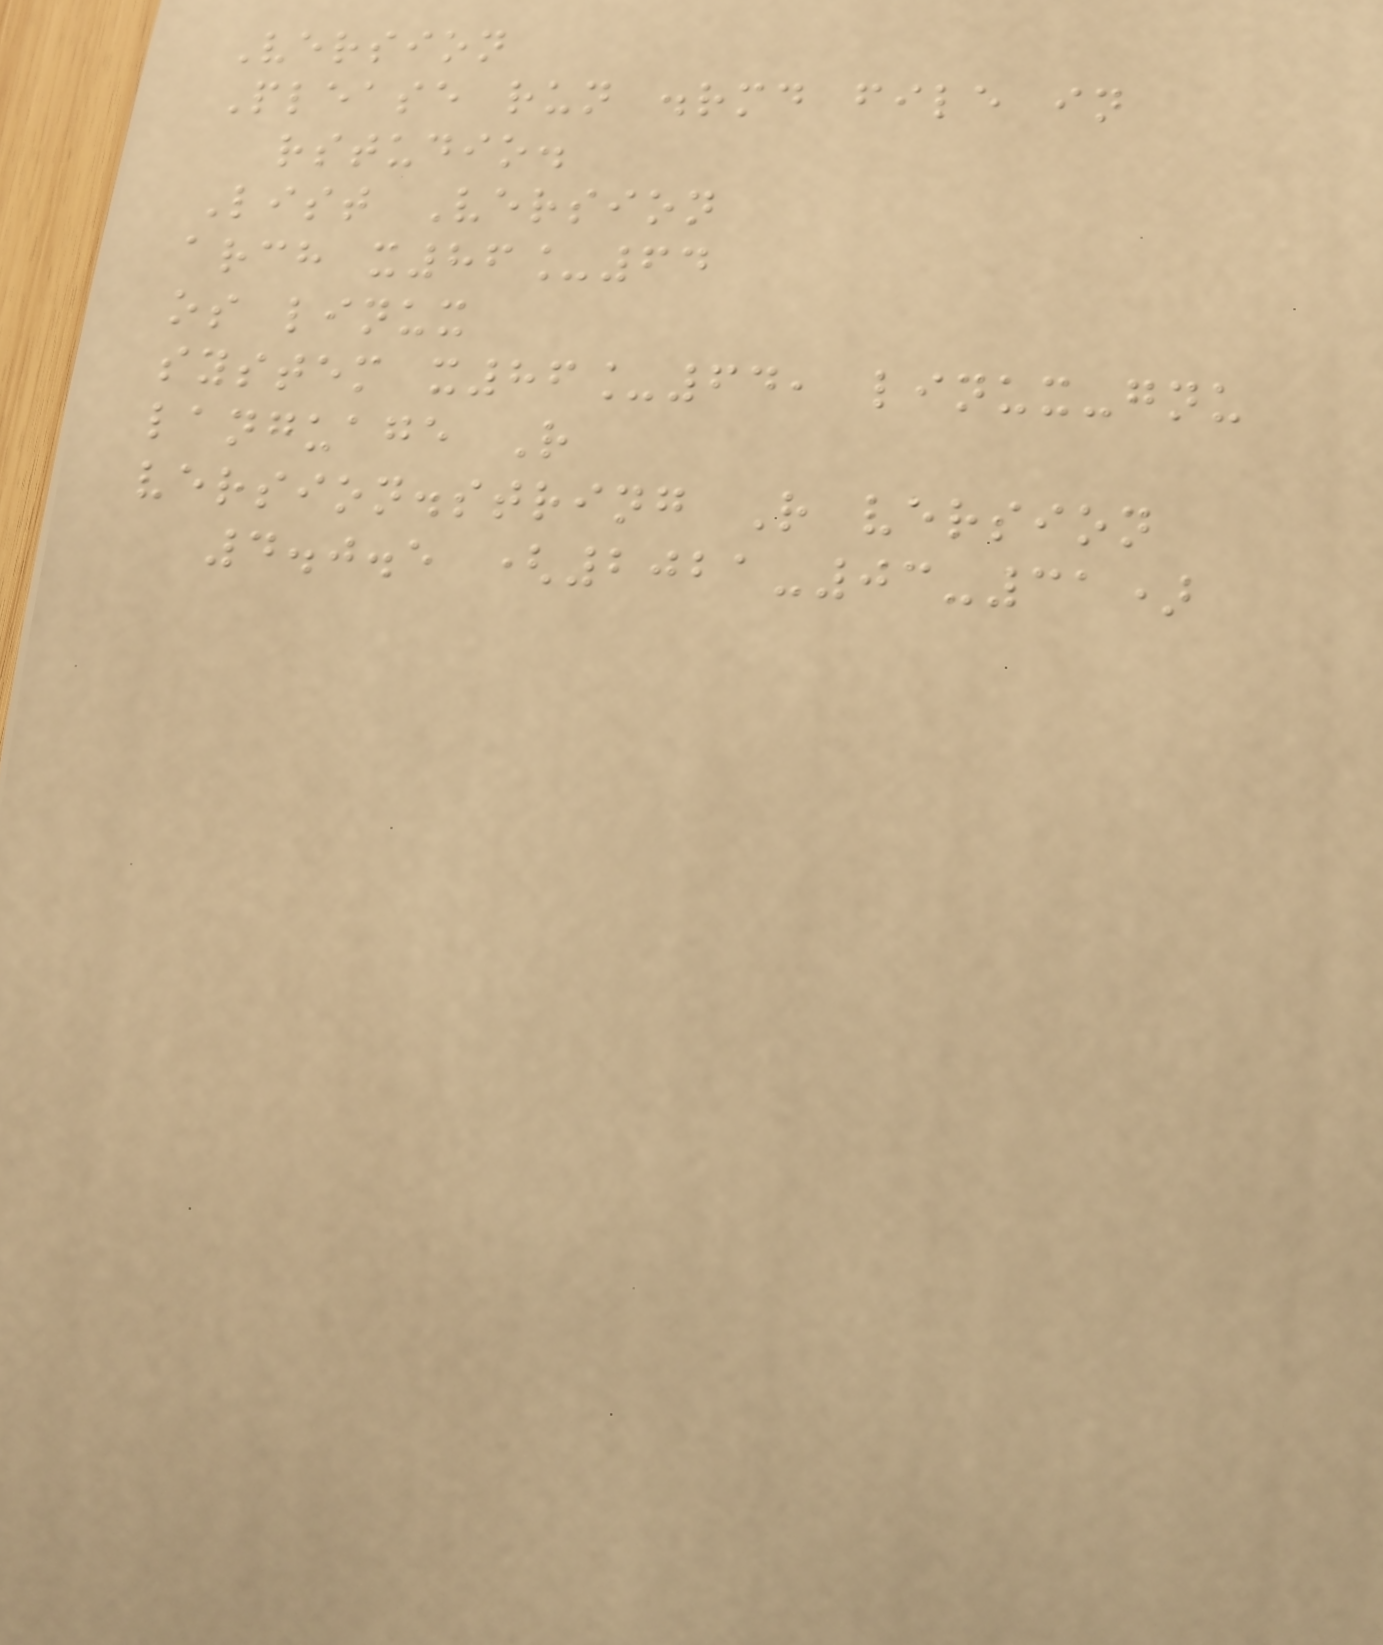Version
Please run .rmd file in
rstudio.
List Version
arch x86_64
os linux
system x86_64, linux-gnu
language R
version.string R version
4.0.5 (2021-03-31)
